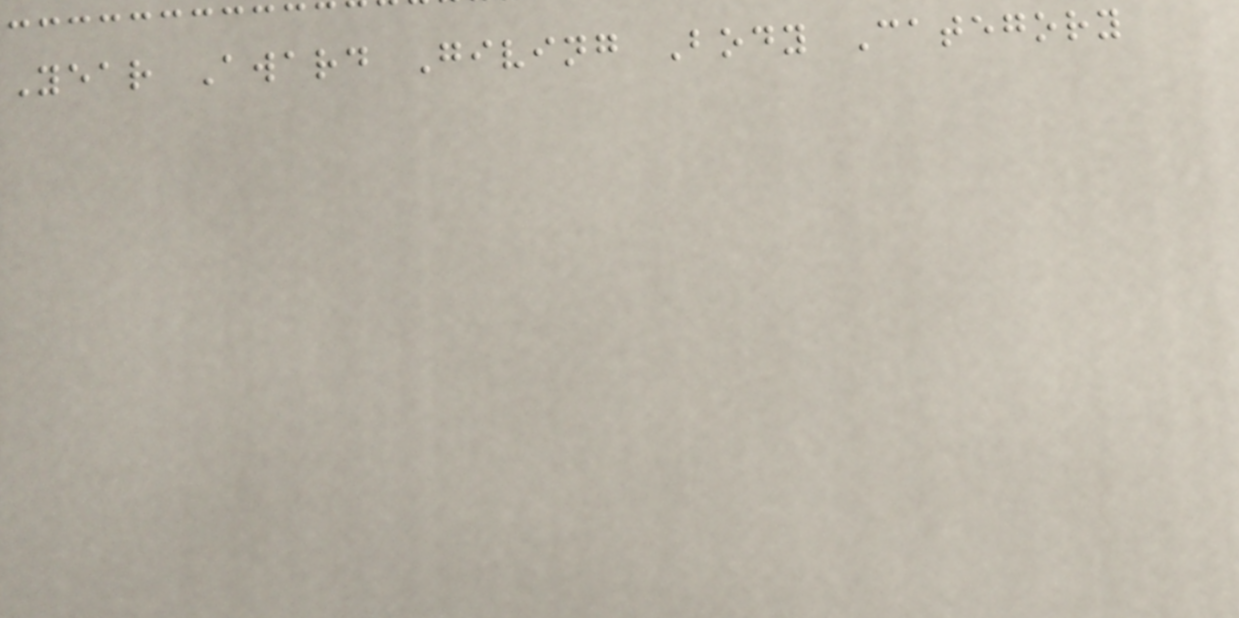Year Award Giving Body Category
